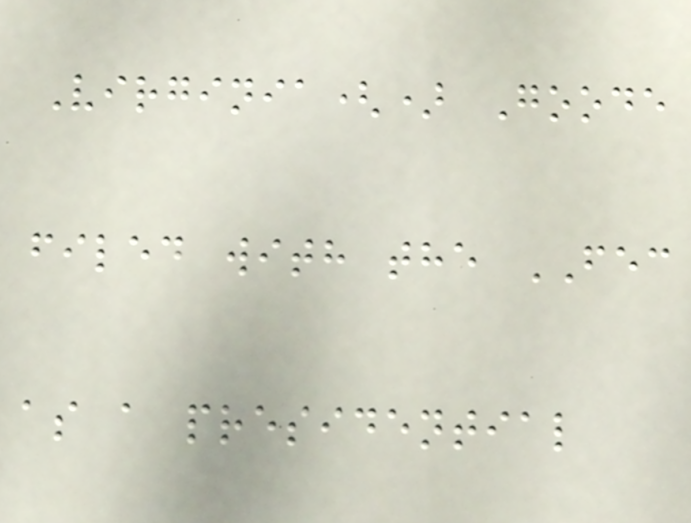Virginia() Goode
filed with the FEC
as a presidential
